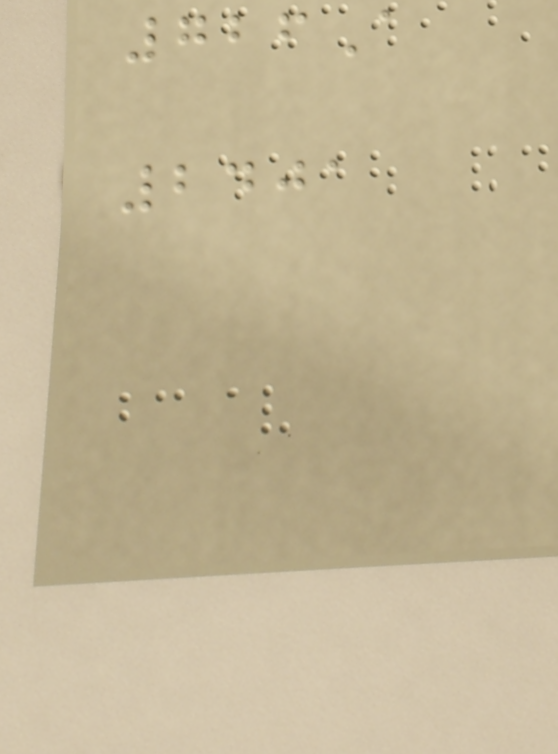726A
2401
